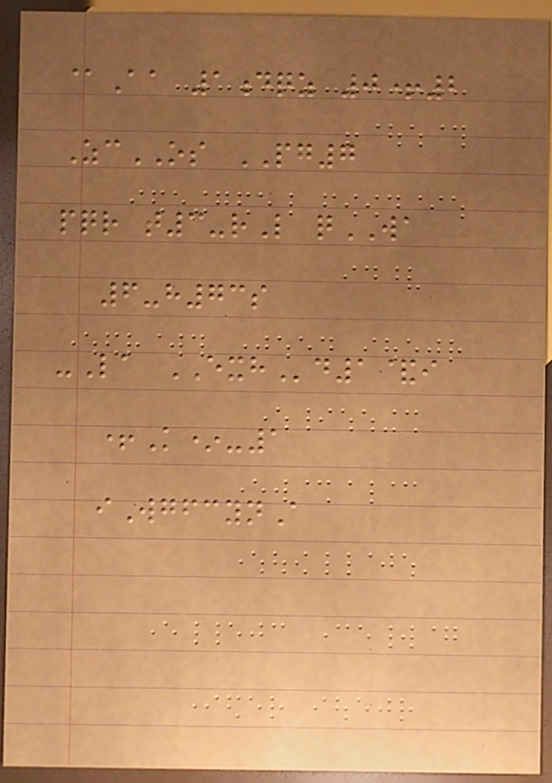@Aa 1dqz 0+2
ZcOS PG7
pqr t3-rL qWA
6-h73s
-La EXHd1&i
+K*-1
iWgfcynA
